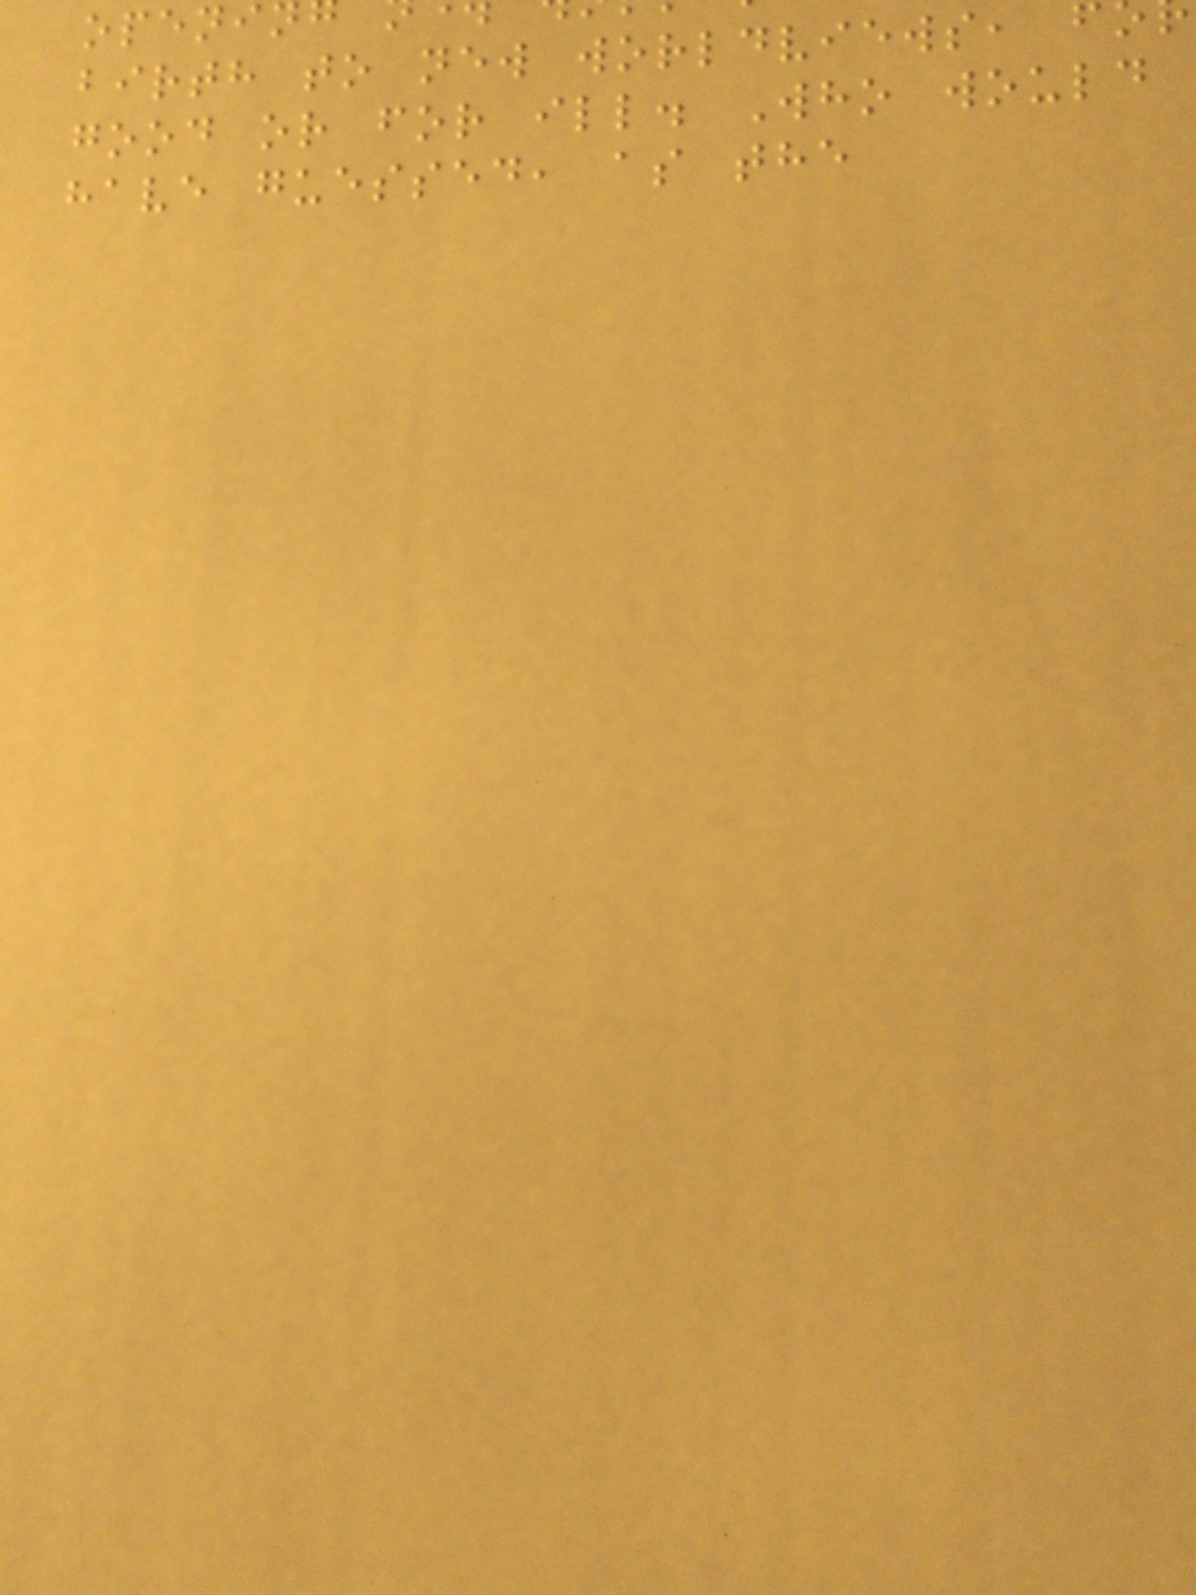birth to new worldviews,
good or for ill. Who would
have guessed, as the
